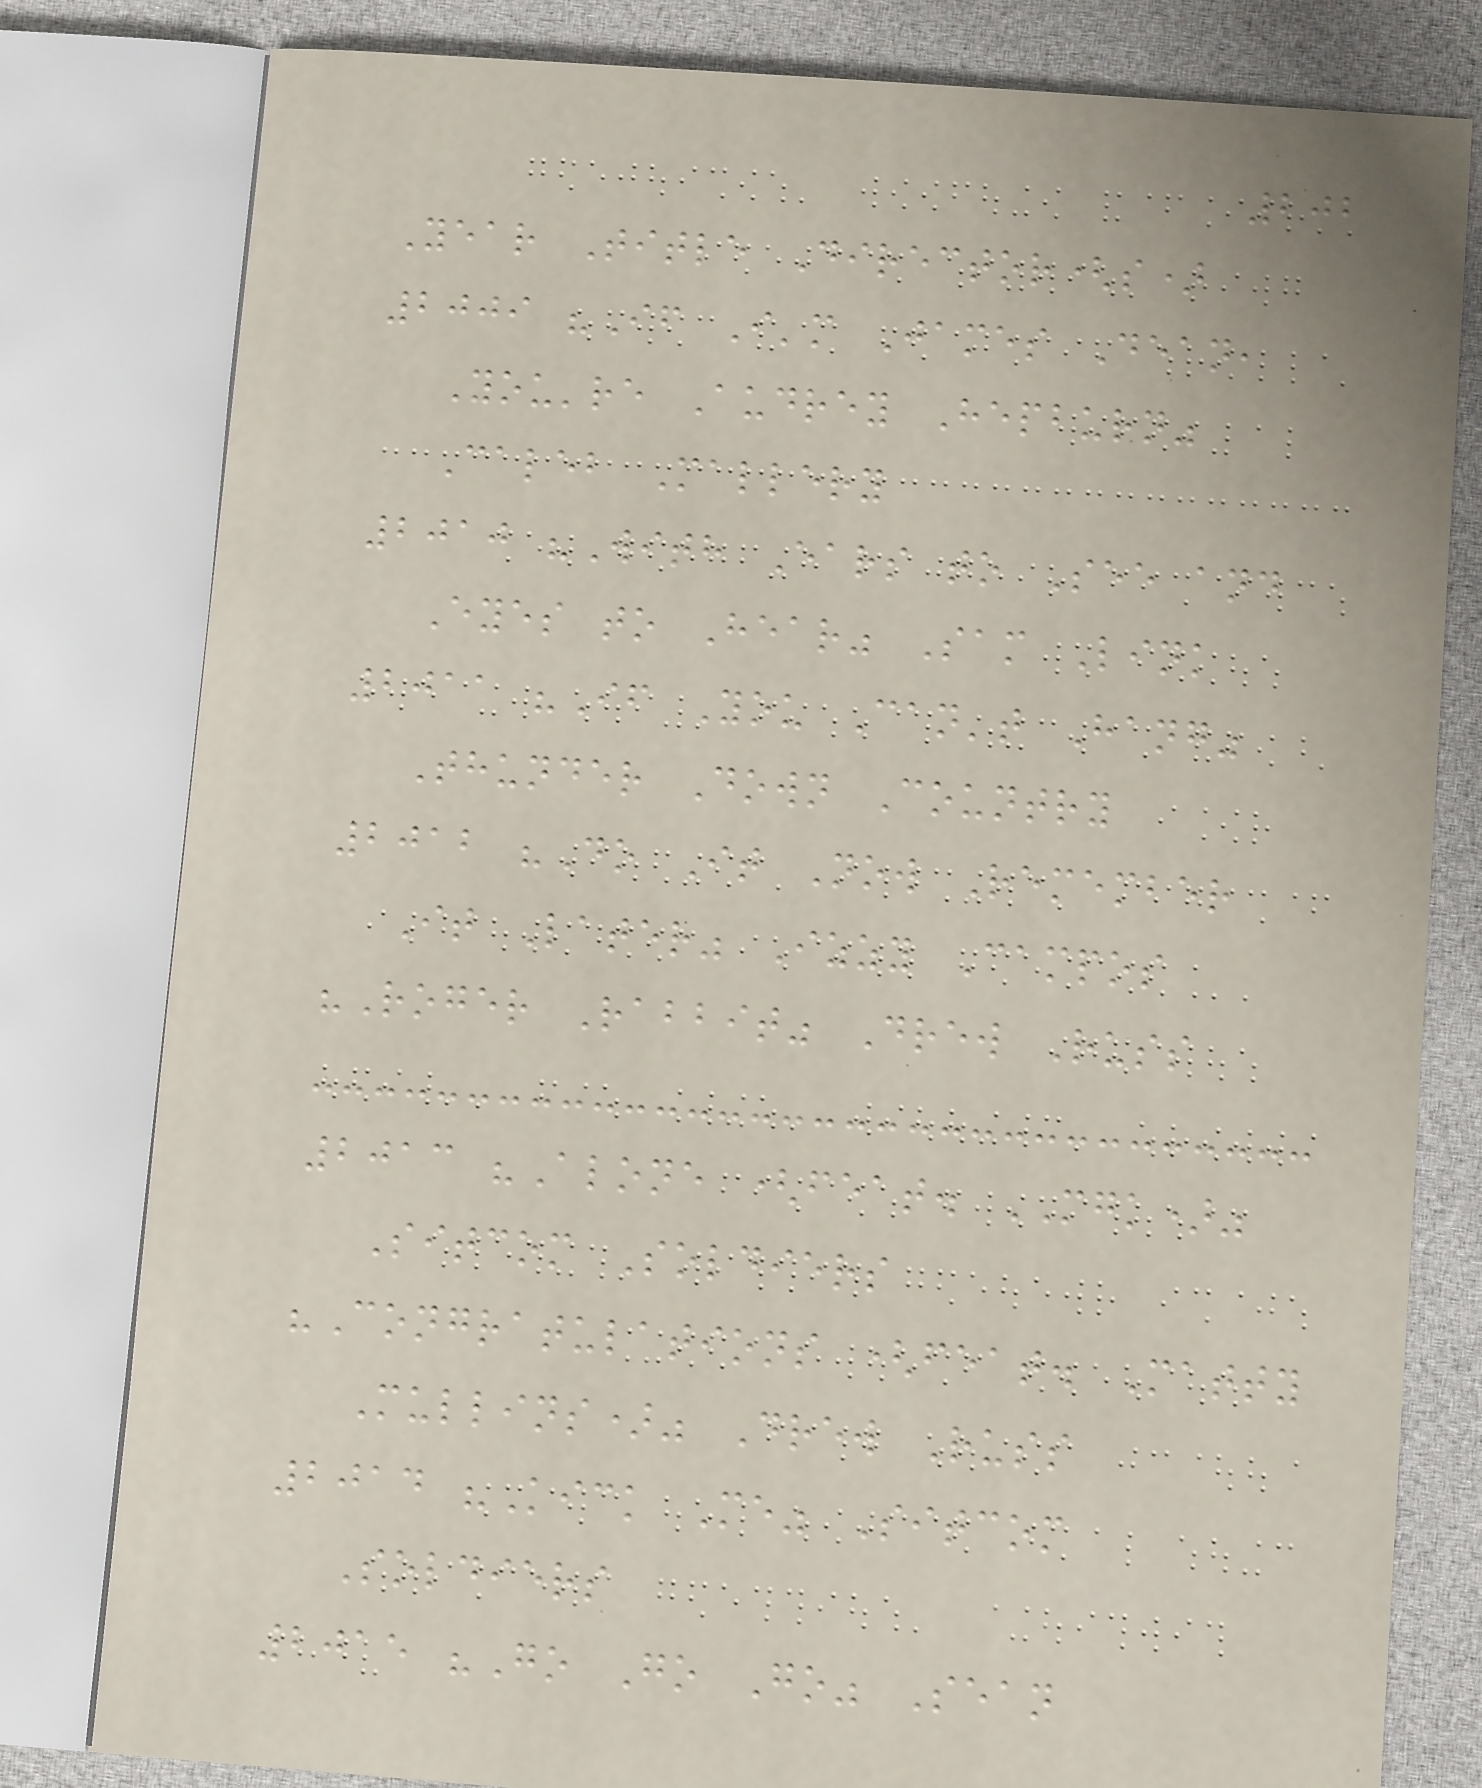202
Year Title Director(s)
2009 "If I'm James Dean,
You're Audrey Hepburn"
Caleb Mallery
2010 "With Ears to See and
Eyes to Hear" Sam Link
2011 "If You Can't Hang"
Thunder Down Country
2012 "Do It Now Remember
It Later" Izzy Campos
"Roger Rabbit" Drew Russ
2013 "Alone (feat. MGK)"
Sitcom Soldiers
"Congratulations (feat. Matty
Mullins)" Drew Russ
2014 "Kick Me" Sitcom
Soldiers
2015 "Go Go Go" Sean
